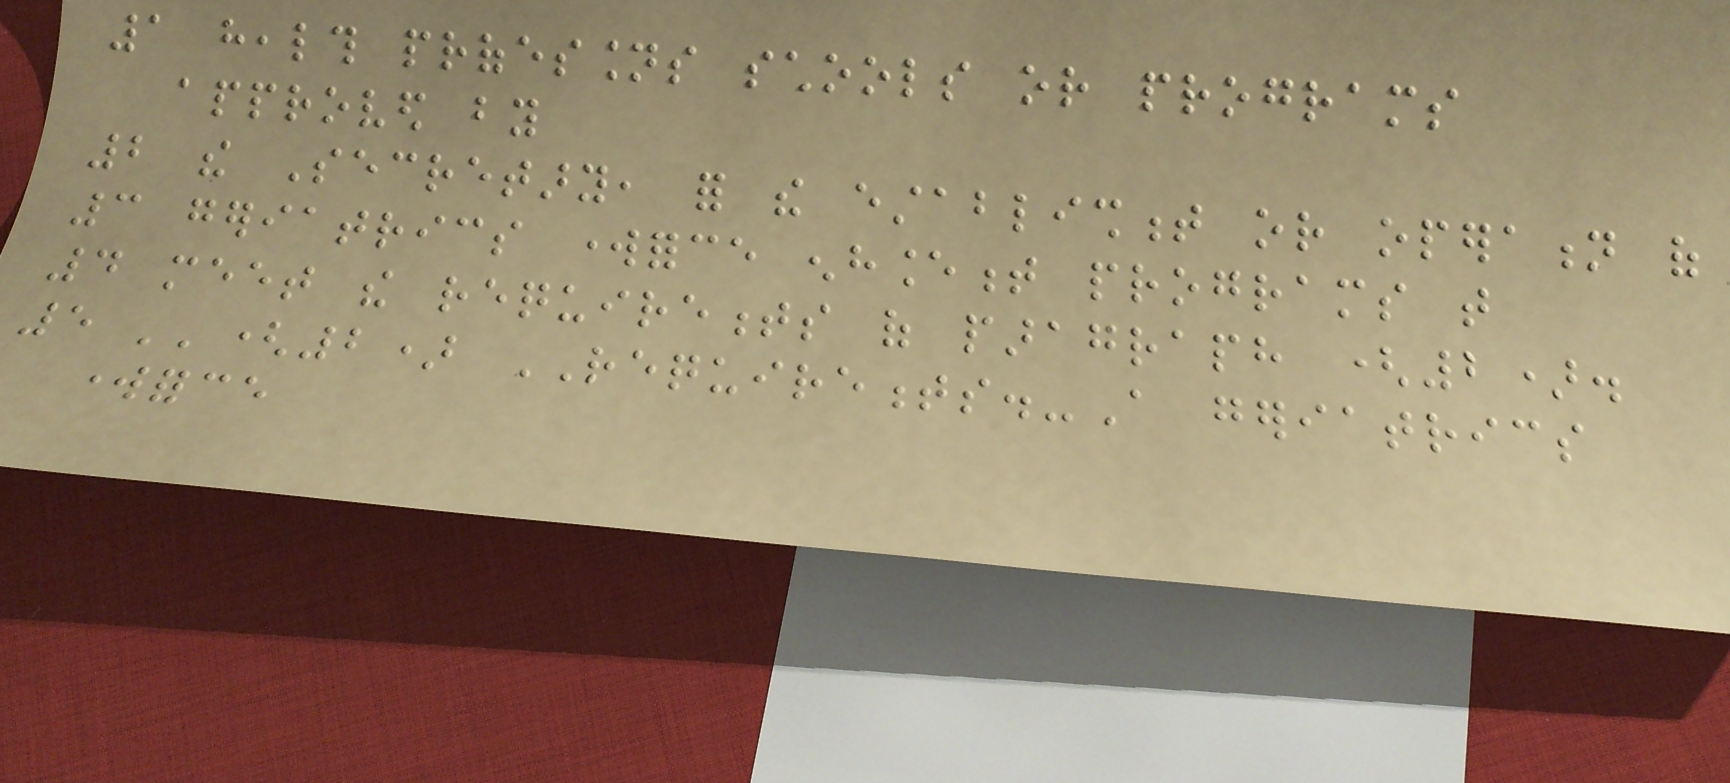1 health professions schools or programs
approved by
2 the Secretary, for the establishment or operation of
3 geriatrics workforce enhancement programs that
4 meet the requirements of paragraph (2).
5 ''(2) REQUIREMENTS.-A geriatrics
workforce
